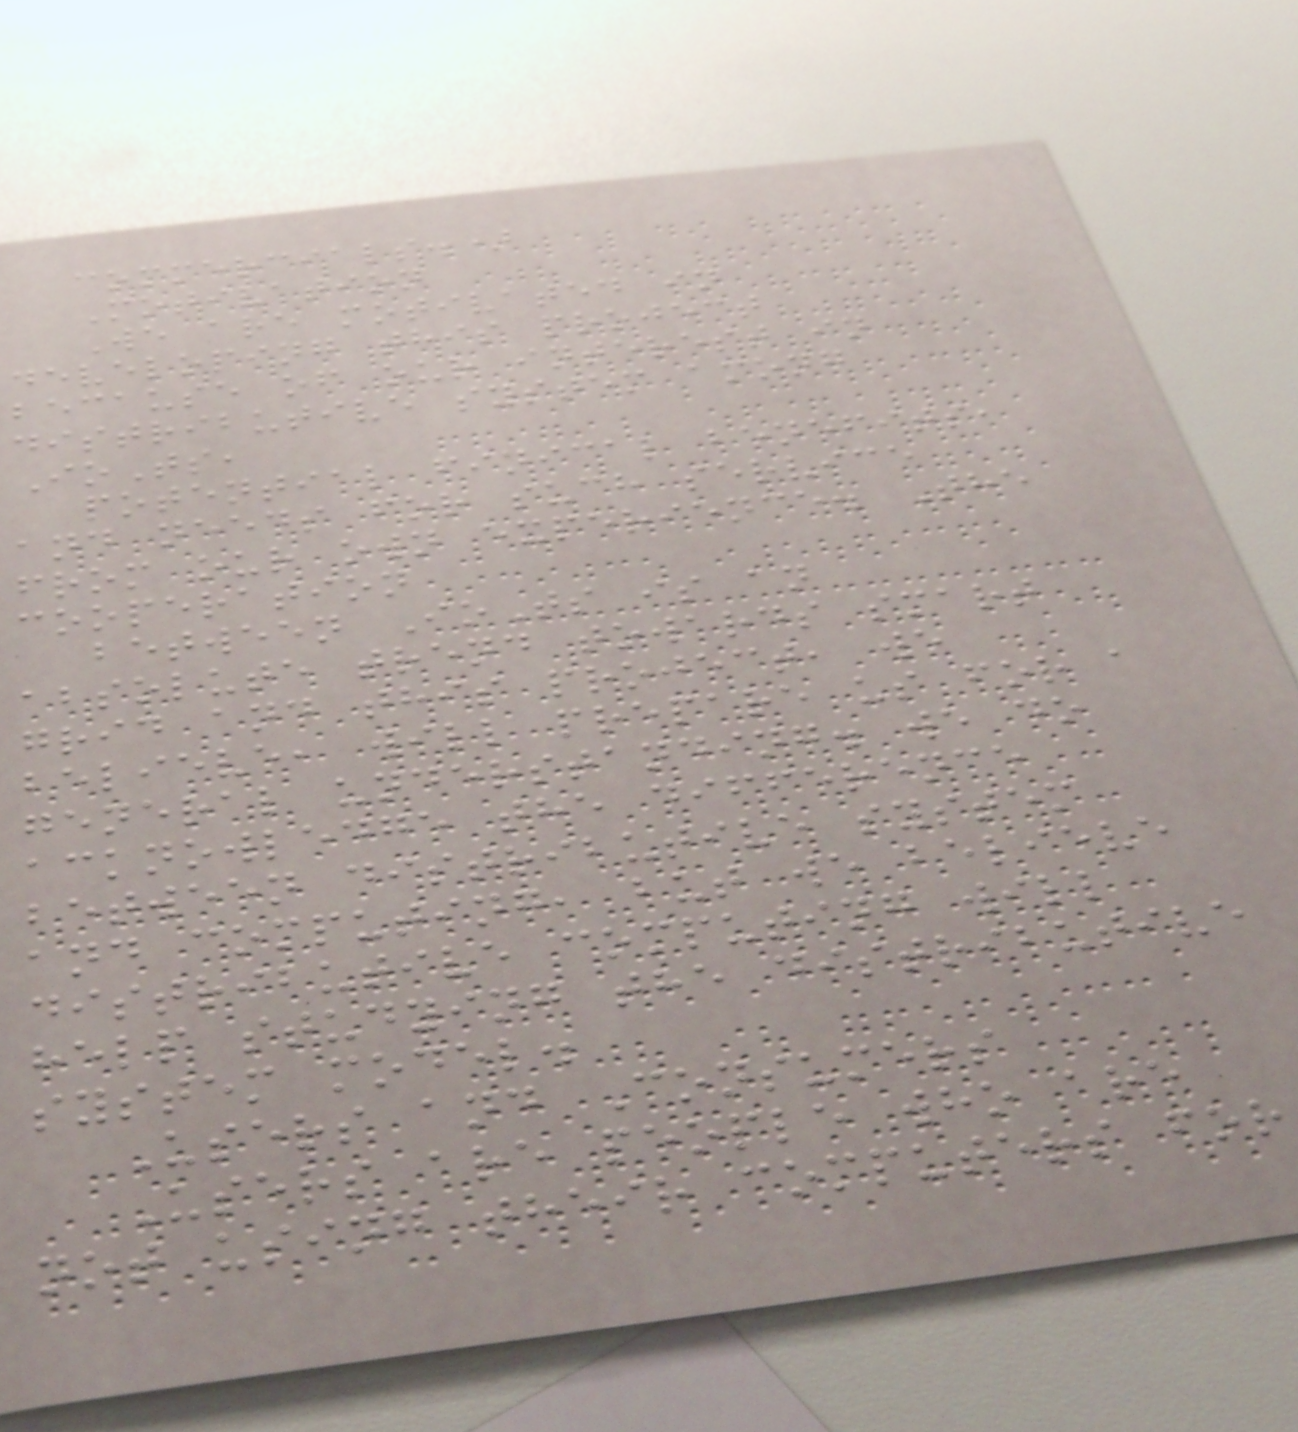commercials.)
Motivation
We are motivated in
developing this project
because of our interest in
distributive system among
IoTs,
potential finical benefits,
and needs for such service
from our own experience. The
cooperation
between IoTs is an
absolute trend towards smart
grid and this project, we
believe, will prepare us for a
general understanding. we do
acknowledge the difference
between distributive system
and computing, but we believe
distributive computing will
help studying the distributive
system model.
Users and Consumers
Users are people who are
not using their computers for
